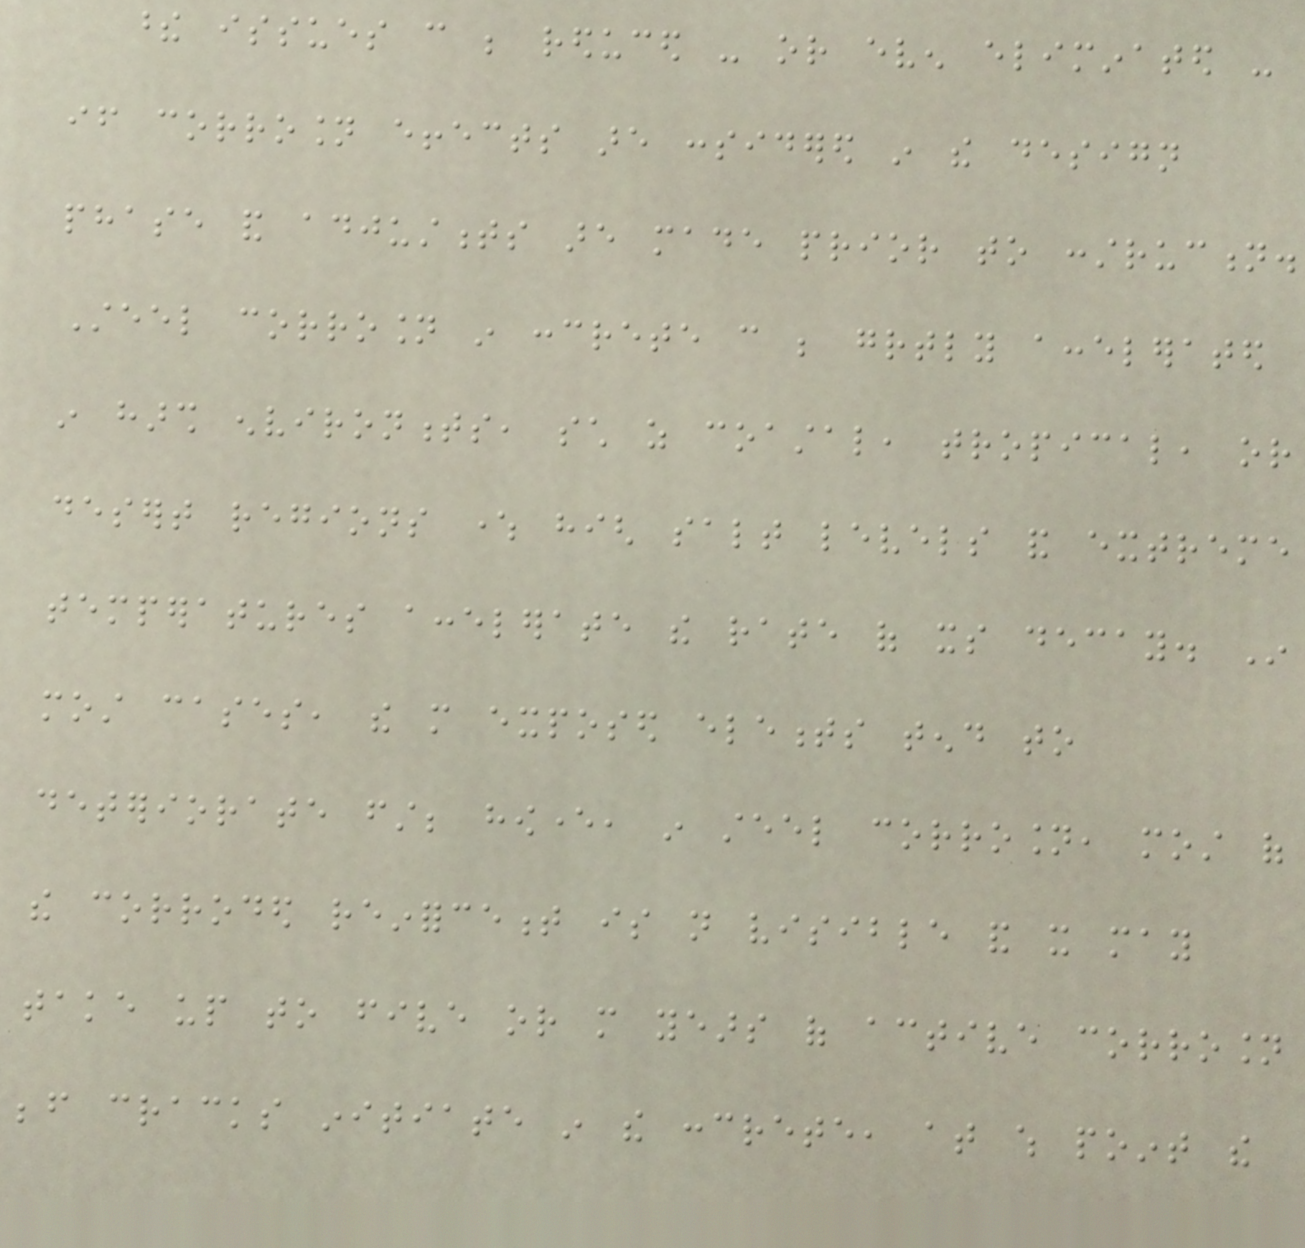these issues can be reduced - or even eliminated -
if corrosion effects are considered in the design
phase and adjustments are made prior to construction.
Steel corrosion in concrete can be greatly accelerated
in harsh environments, such as coastal, tropical, or
desert regions where high salt levels and extreme
temperatures accelerate the rate of its decay. In
most cases, the more exposed elements tend to
deteriorate first; however, in steel corrosion, most of
the corroded reinforcement is not visible and it may
take up to five or more years of active corrosion
before cracks initiate in the concrete, at which point the
